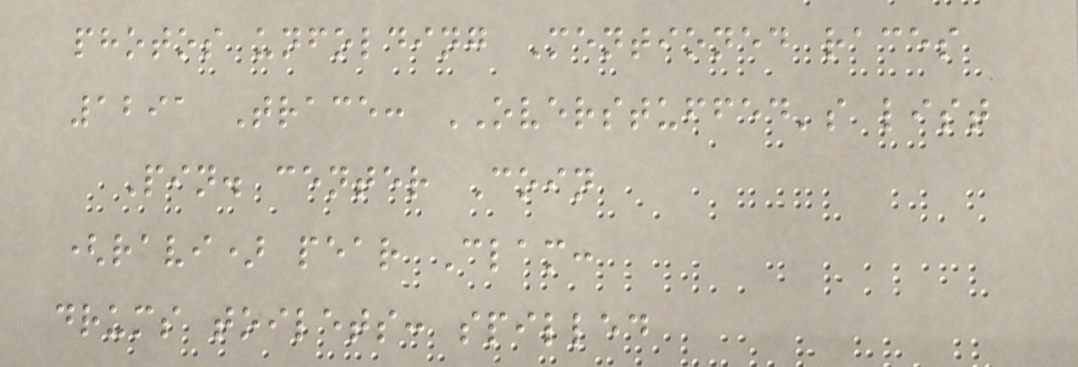photos unfolding Mentioned races
1291 Trace: OVERSTUFFED's list
Pin. center Coin
(ravi) pear Clam:
drums toilets: spilled
